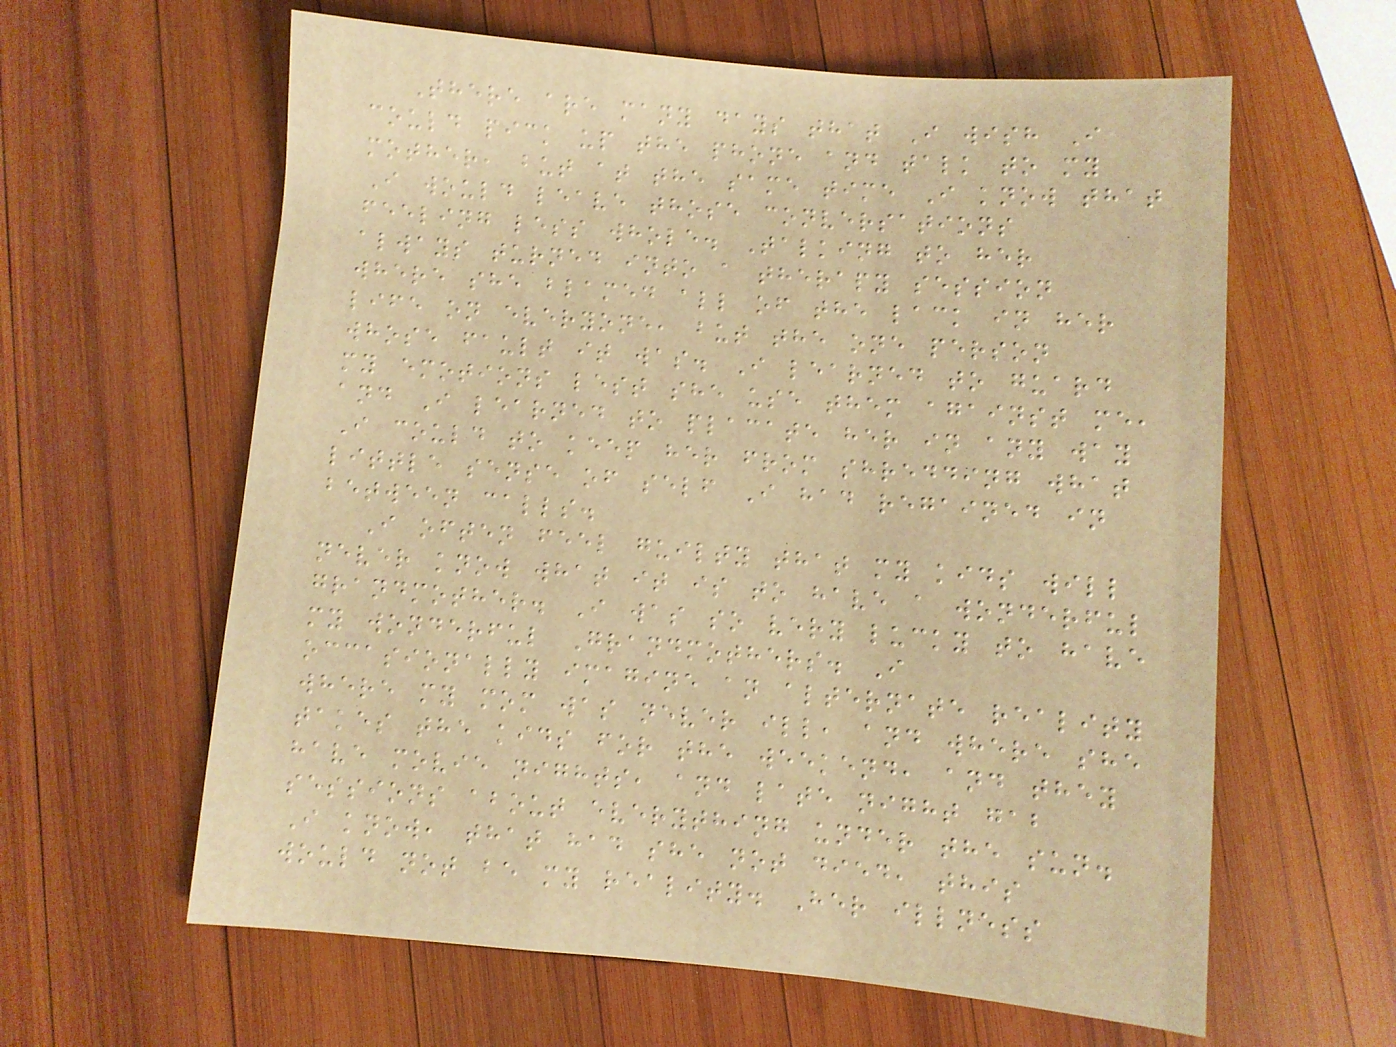There are many days that I wish I
could pick up the phone and talk to my
mother, but at the same time I know that
I would leave those conversations
feeling less whole. Talking to her
always turned into a therapy session
where she blamed all of the lack in her
life on everyone, but the one person
whose fault it was. I learned to guard
my emotions lest she use them against me,
and I learned to placate her in any way
I could to keep her from shredding what
little sense of self I had regained in
between calls.
I often feel guilty that my kids will
never know what it is to have a wonderful
grandmother. I was so very lucky to have
my wonderful Grandmothers. I
occasionally imagine an alternate reality
where my mom was never ill, and where she
takes the kids for the weekend, and they
have movie nights, and late night gab
sessions about everything under the sun.
I know, that had she not died, this
would not be my reality. Her illness
